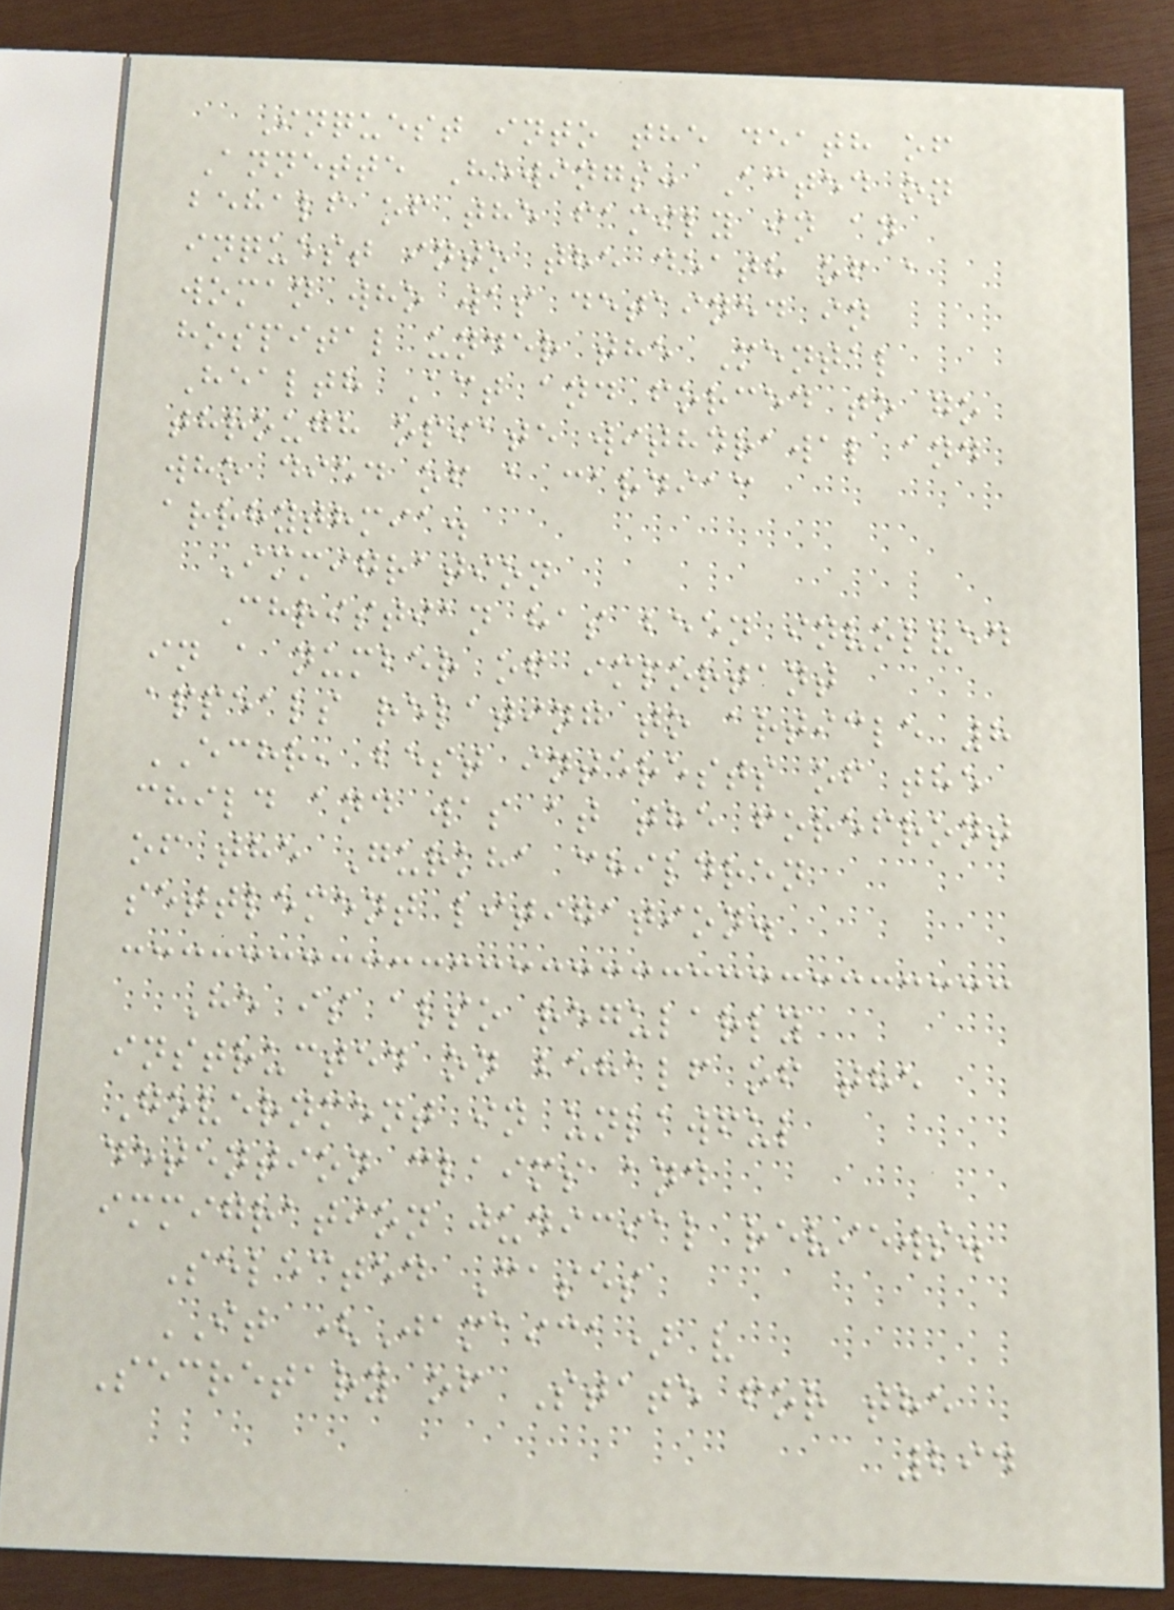Inquest into the death of
Annette Hewings: Acted on
behalf of the family in an
inquest into the death of a
woman who was detained in
hospital under the Mental
Health Act and forced to go
through opiate withdrawal and
who died of a cardiac
arrhythmia.
Immigration
Christian has been involved
in a number of important
appeals relating to article 8
ECHR, best interests of the
child and was at the forefront
of the Gurkha children
settlement litigation.
He is also regularly
instructed on behalf of the
Government in unlawful
detention claims and
immigration judicial reviews.
Selected Cases
IT (Jamaica) v
Secretary of State for the
294
